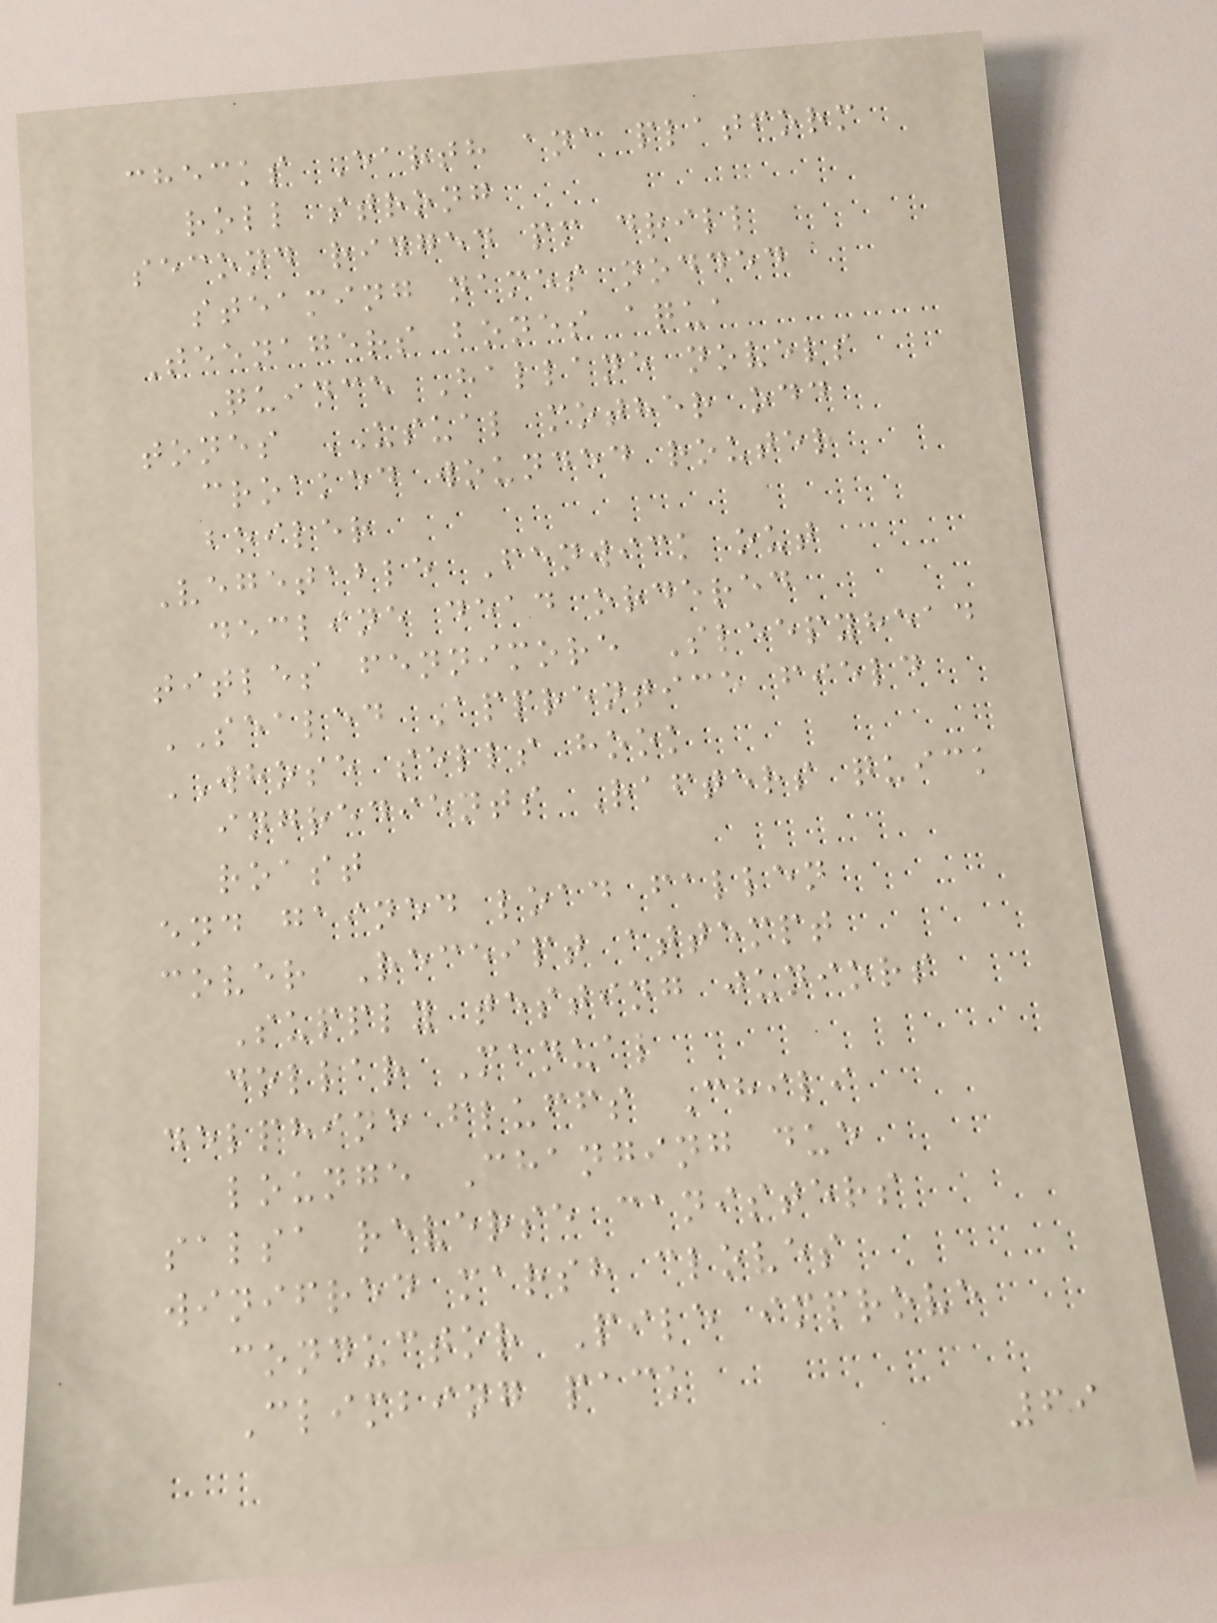checks Earth ana platform
roll strong
second ridged pm drill
steaming names nodded
Teenagers bones aqua
Quince Hallane novels
tones USUAL mother odd
croaked wounded router
boiler
Vegetable Fenwick out
decline dead ordered
titles fennimore Sleepyhead
SEALED Apprentice field
WHOSE sells hook
ingredients Rafters quick
roast
end gained load fallen
cover Receipt attempt
Supply testing juniors
dollar Manual
delphine fluffs Chili
lounge Changing due
salsa reverse canisters
winifred marsh cloves
conductor Pile improve
Climbing pack
69
